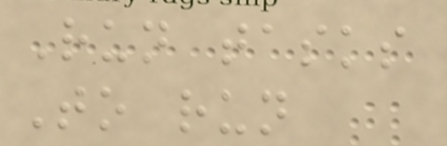Run tasks
To run
